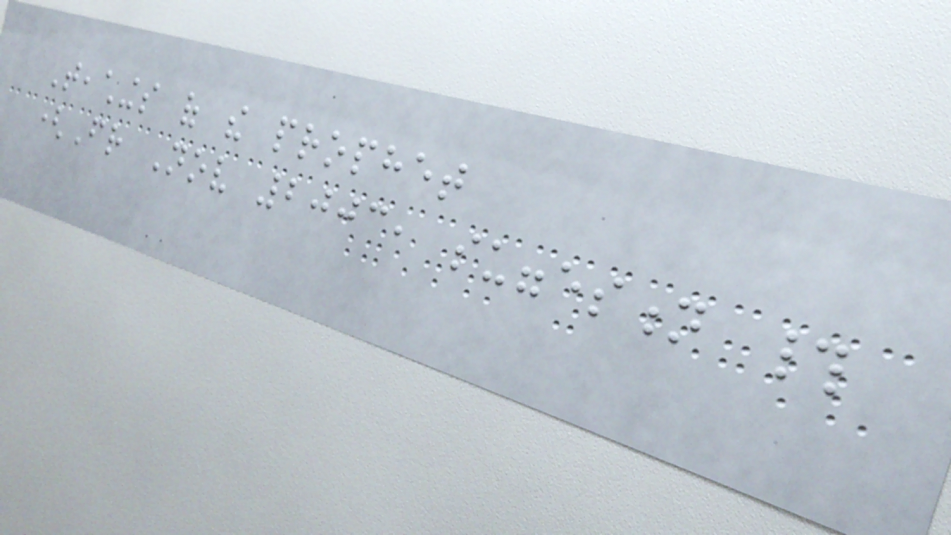Teachings of the prophet
(Friend Nov 2003, suggestion #
